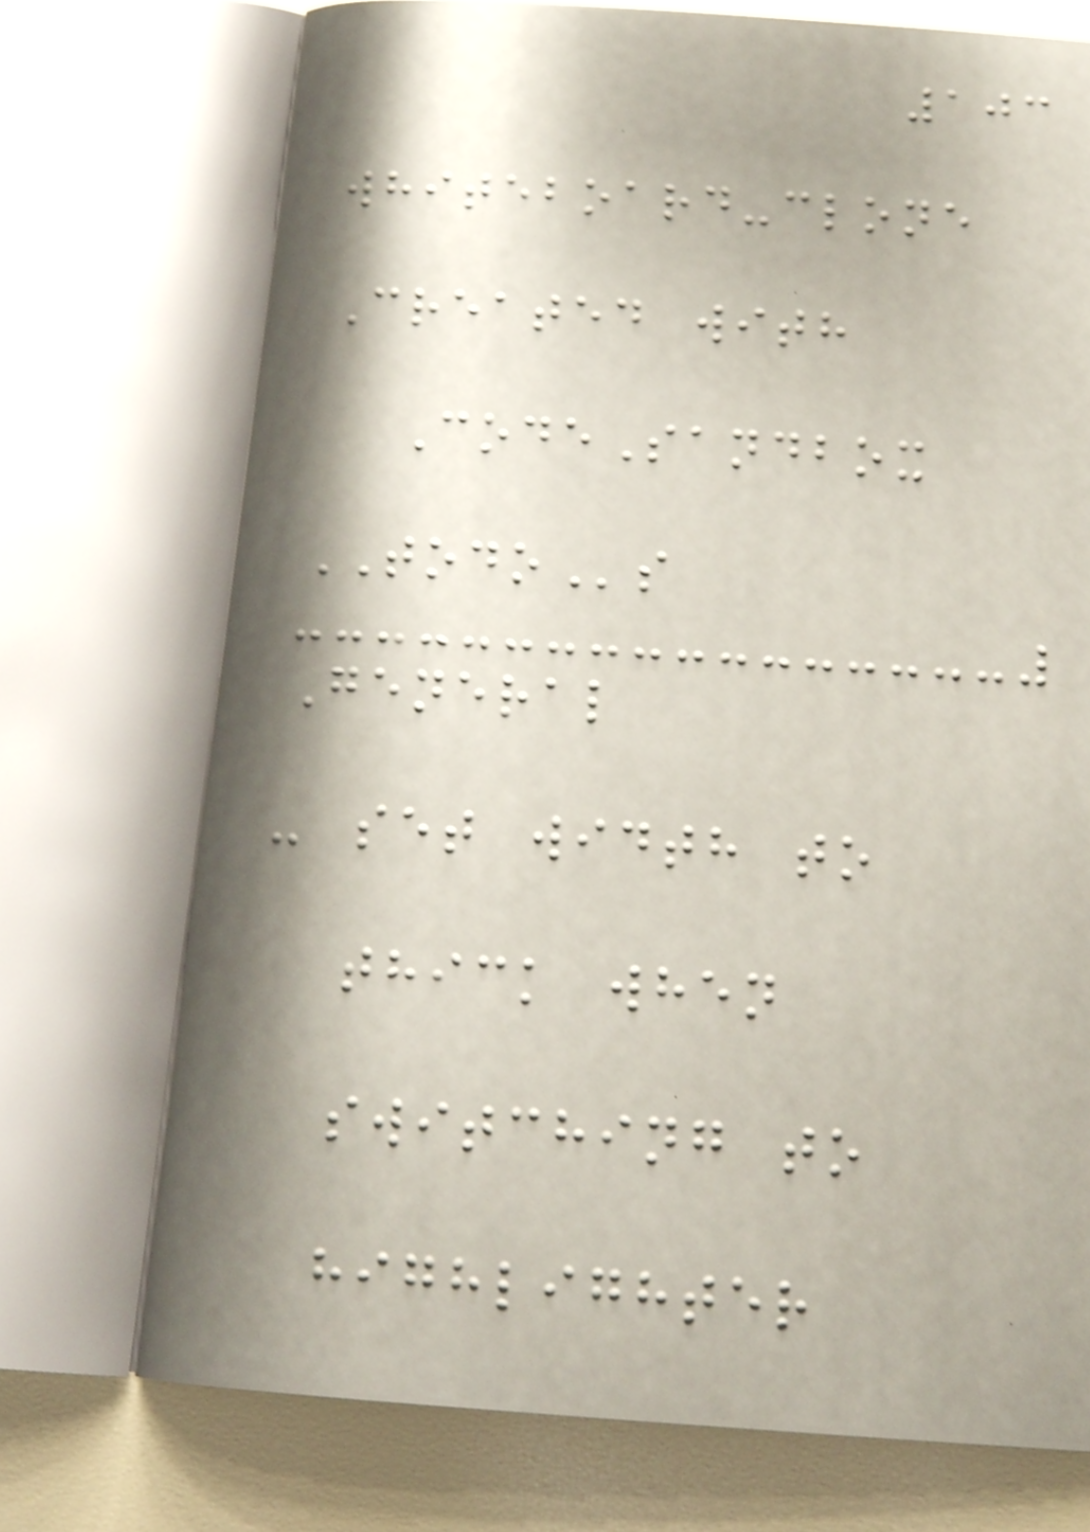103
whiteboard-clone
Created with
CodeSandbox
TODOs
General
- set width to
thick when
switching to
highlighter
